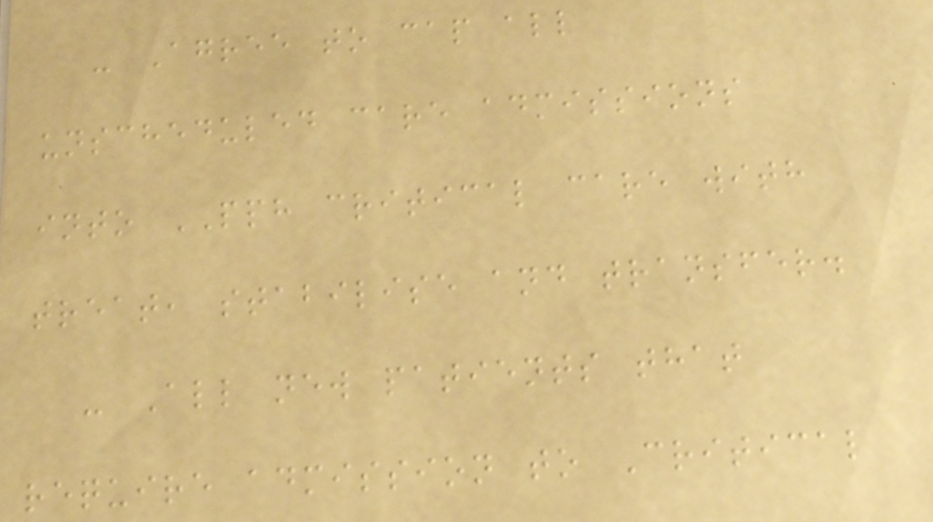- Agree to cap all
unscheduled care admissions
into PPH critical care with
treat, stabilise and transfer.
- All new patients that
require admission to Critical
